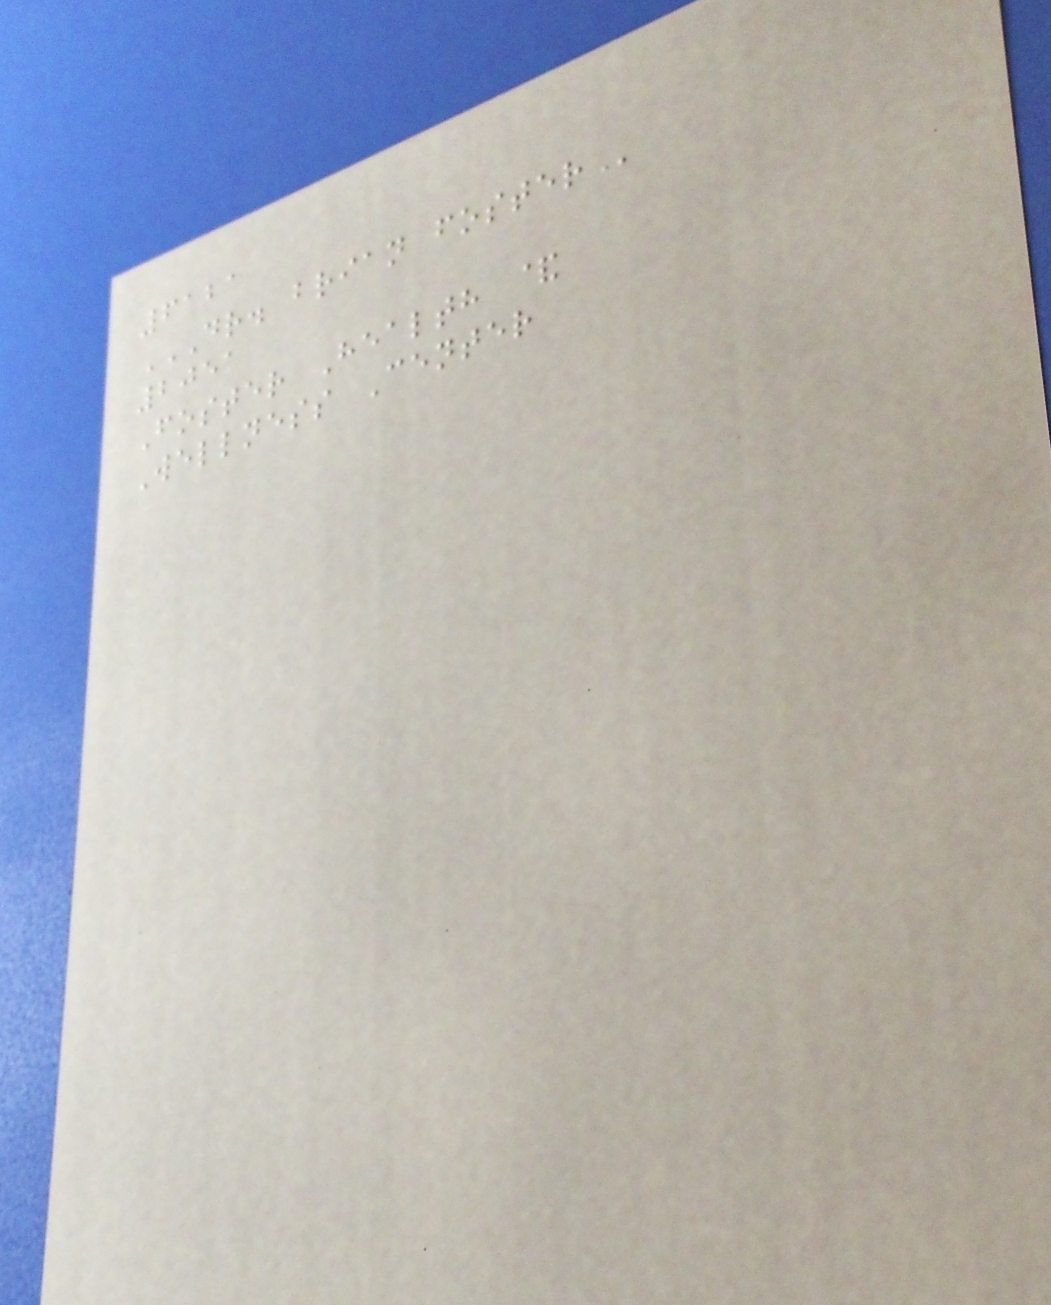6121
DR. BRIAN FOSTER
2051
Foster Health &
Wellness Center
